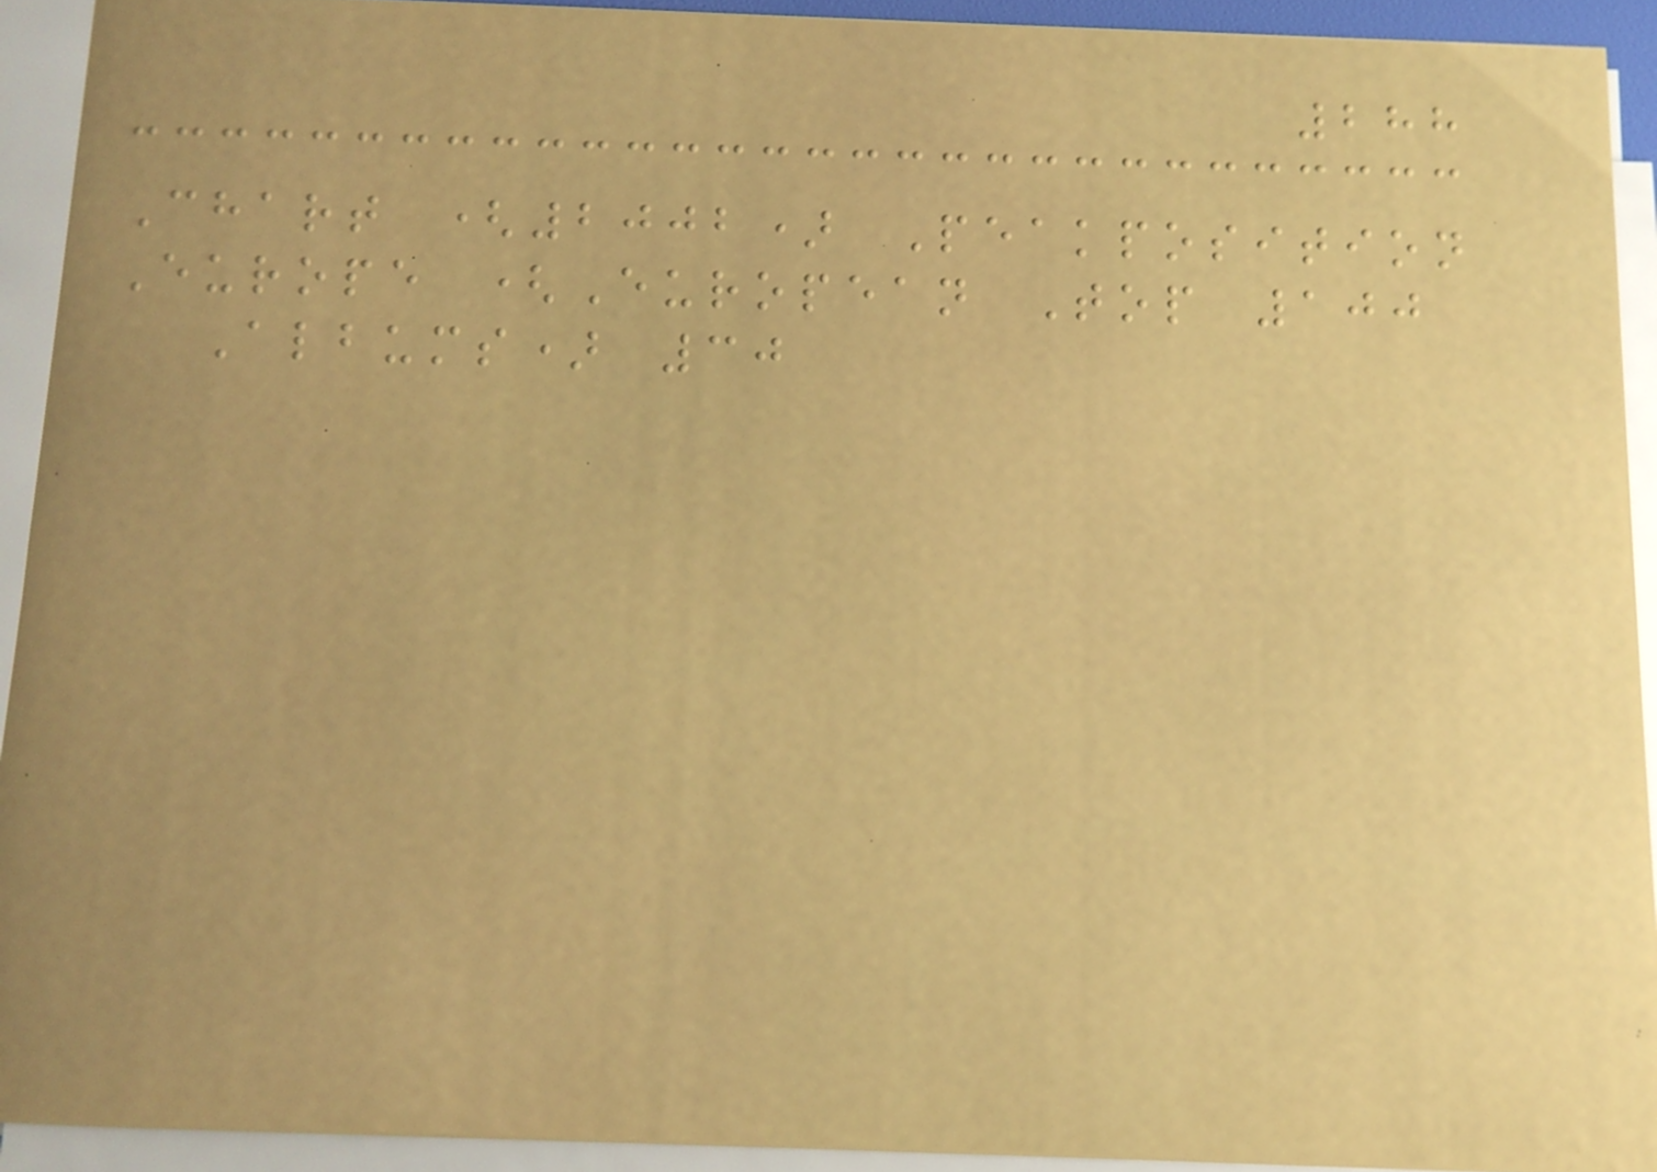288
Chart (2002) Peakposition
Europe (European Top 100
Albums) 30
